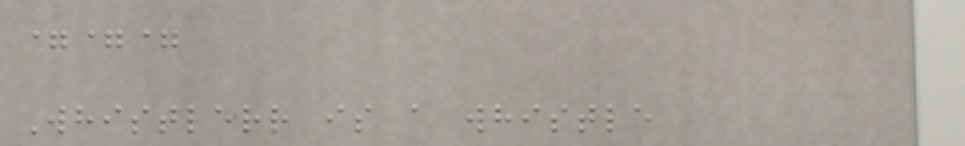===
Whistlerr is a whistle
